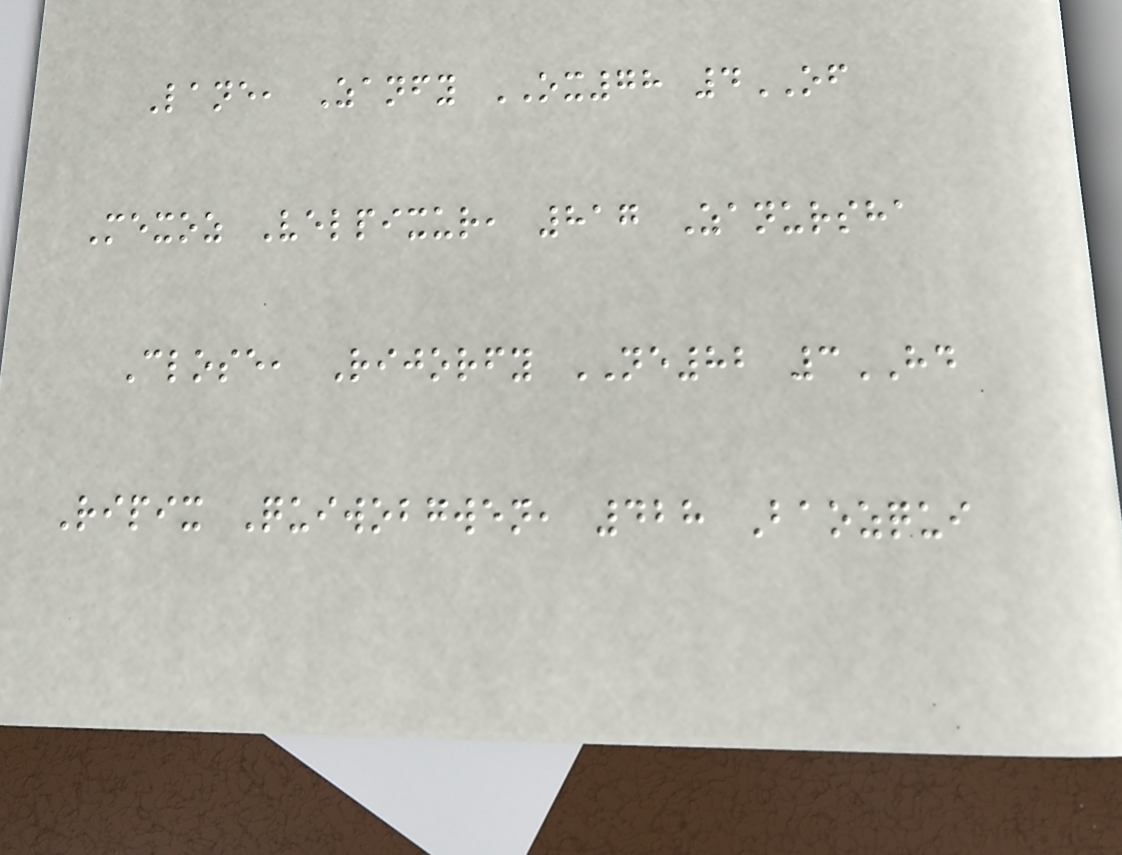Lane, Zanfy OX78 4OF
Mexoz Velpixur, 817 Zanursha
Close, Rijorfy NE82 3HD
Ripix Quiwobgwen, 428 Baozqui
